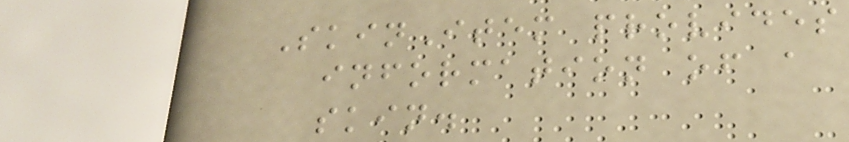SkinItem provides
information of a
skin.
